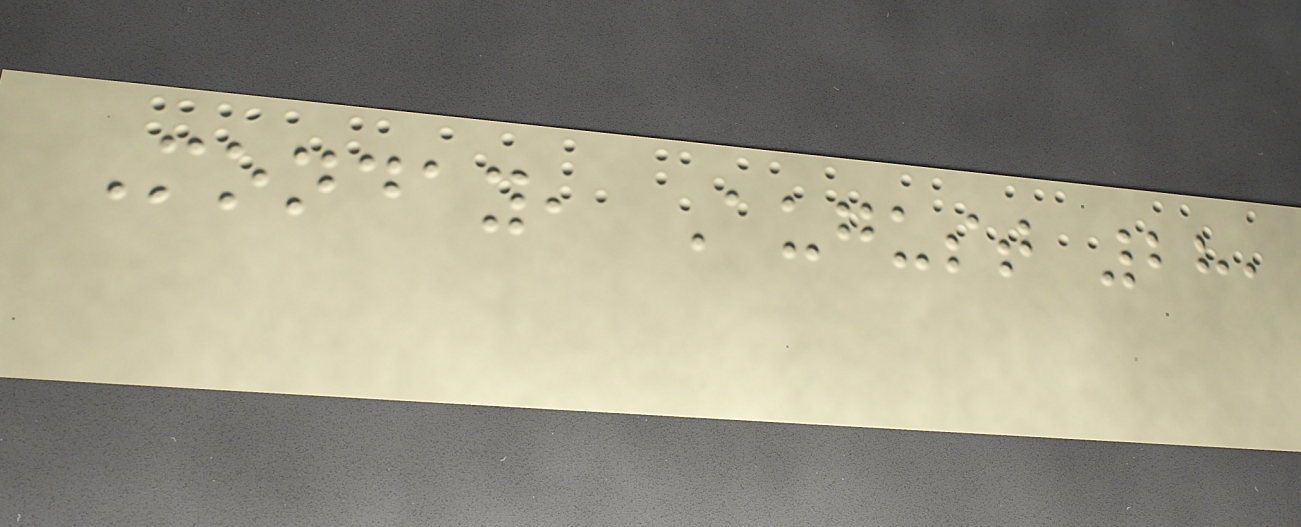Monday, August 28,
